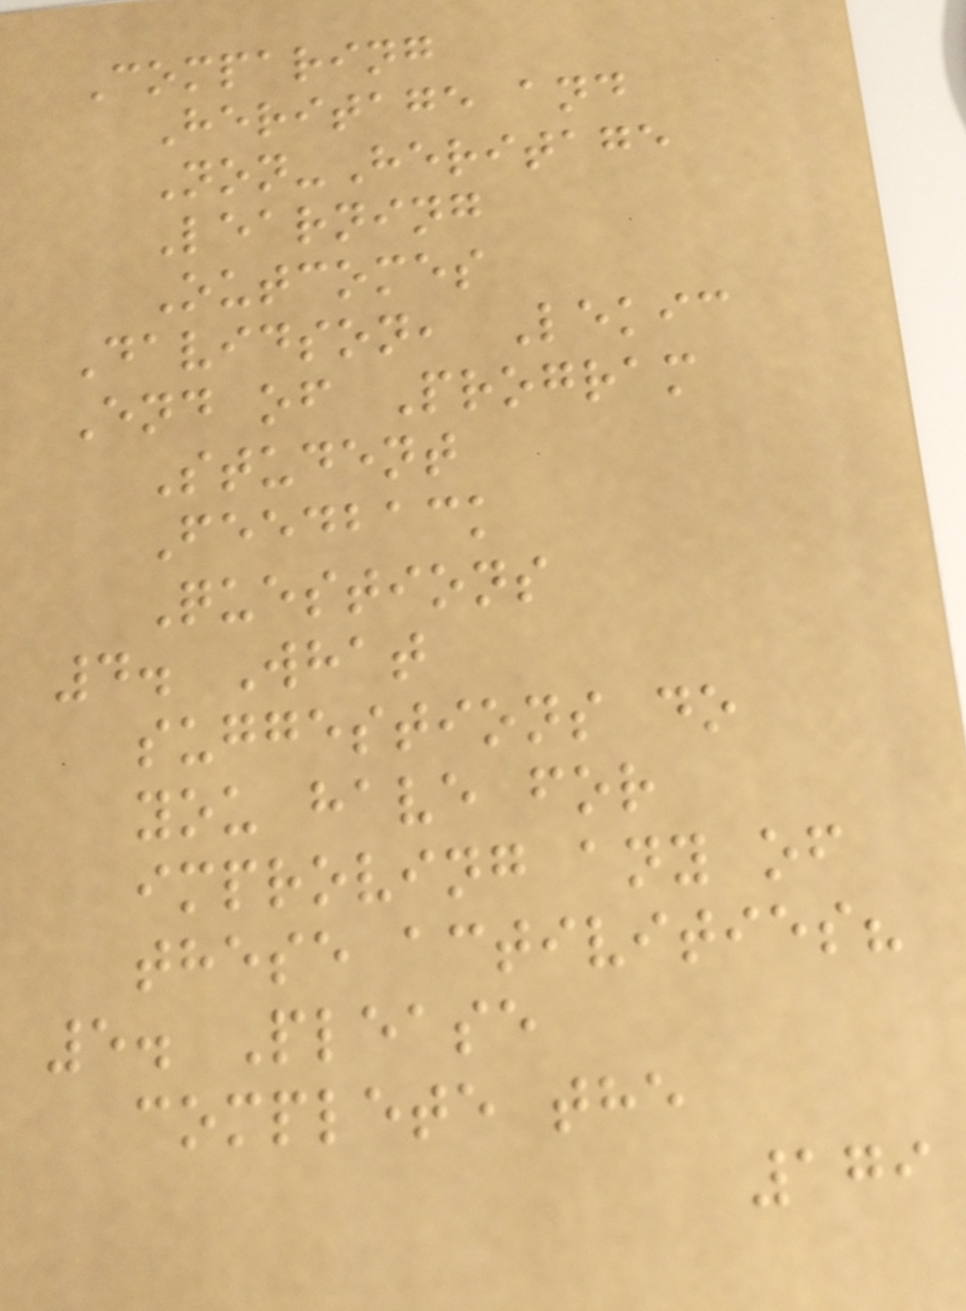Comparing
Heritage and
Non-Heritage
Learning
Outcomes
Davidson, Lekic
End of Program
Student
Feedback
Questions
4. What
suggestions do
you have for
improving any of
these activities?
5. Please
complete the
179
